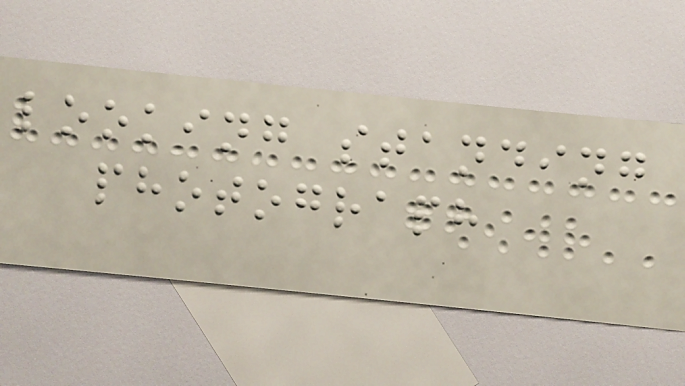looking standing
photograph
